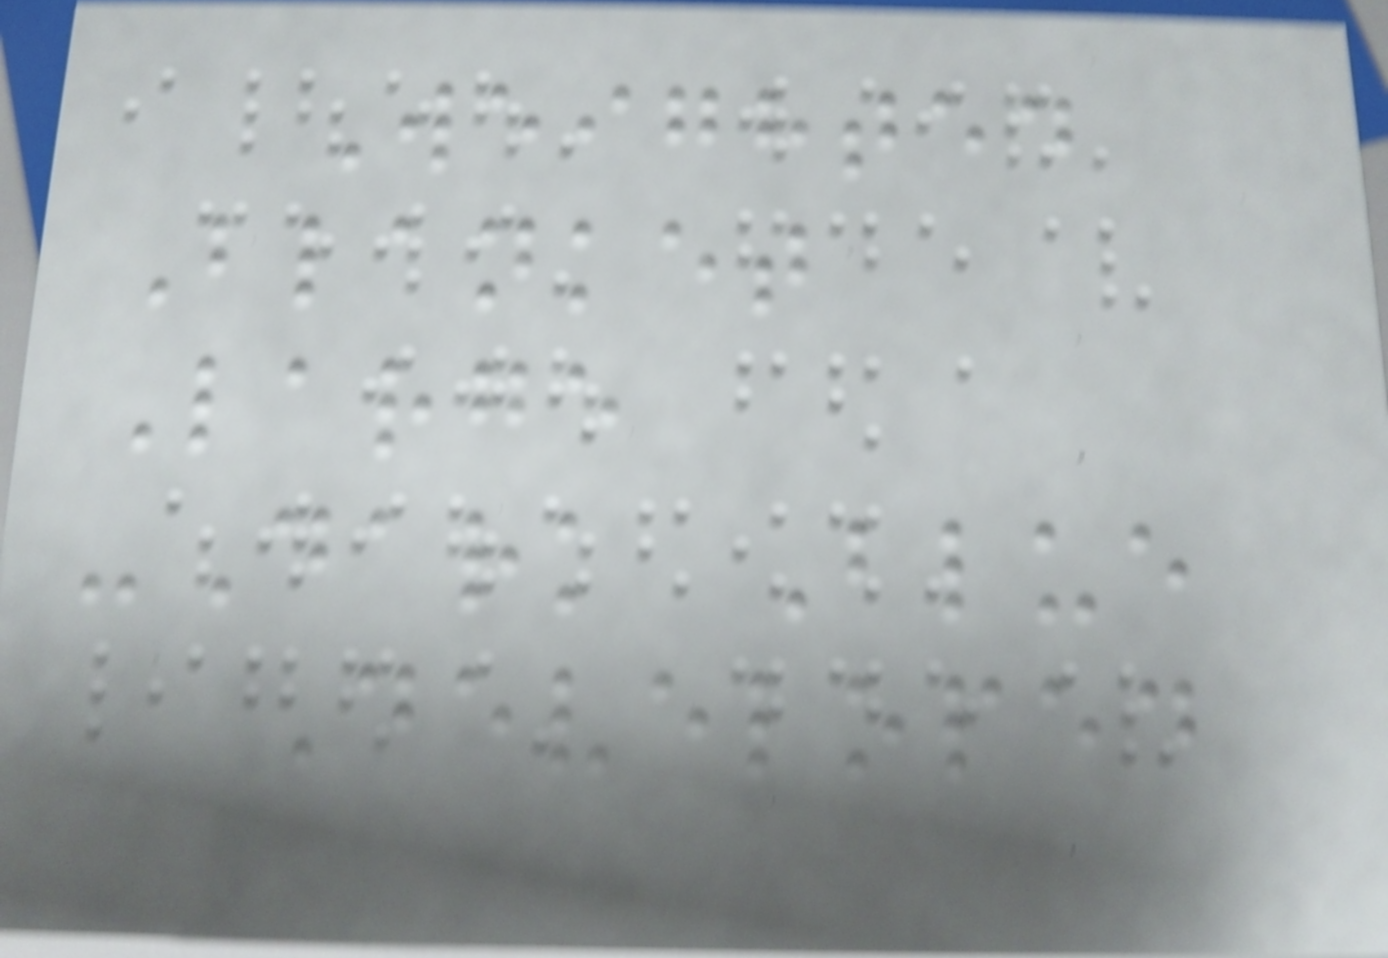Weighted
Blanket
Large
-Dark Blue
Developed
